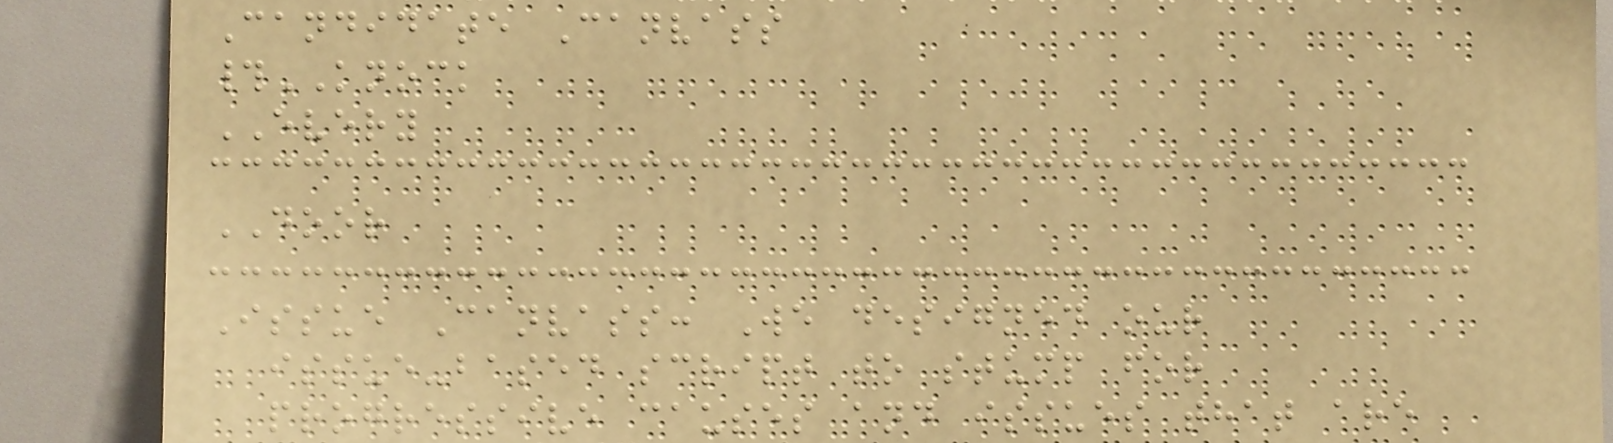Candidate Canvass
#KNOCK
EVERY
DOOR
Issue Canvass: We designed our
issue-based script to stump for
progressive causes and issues that are
